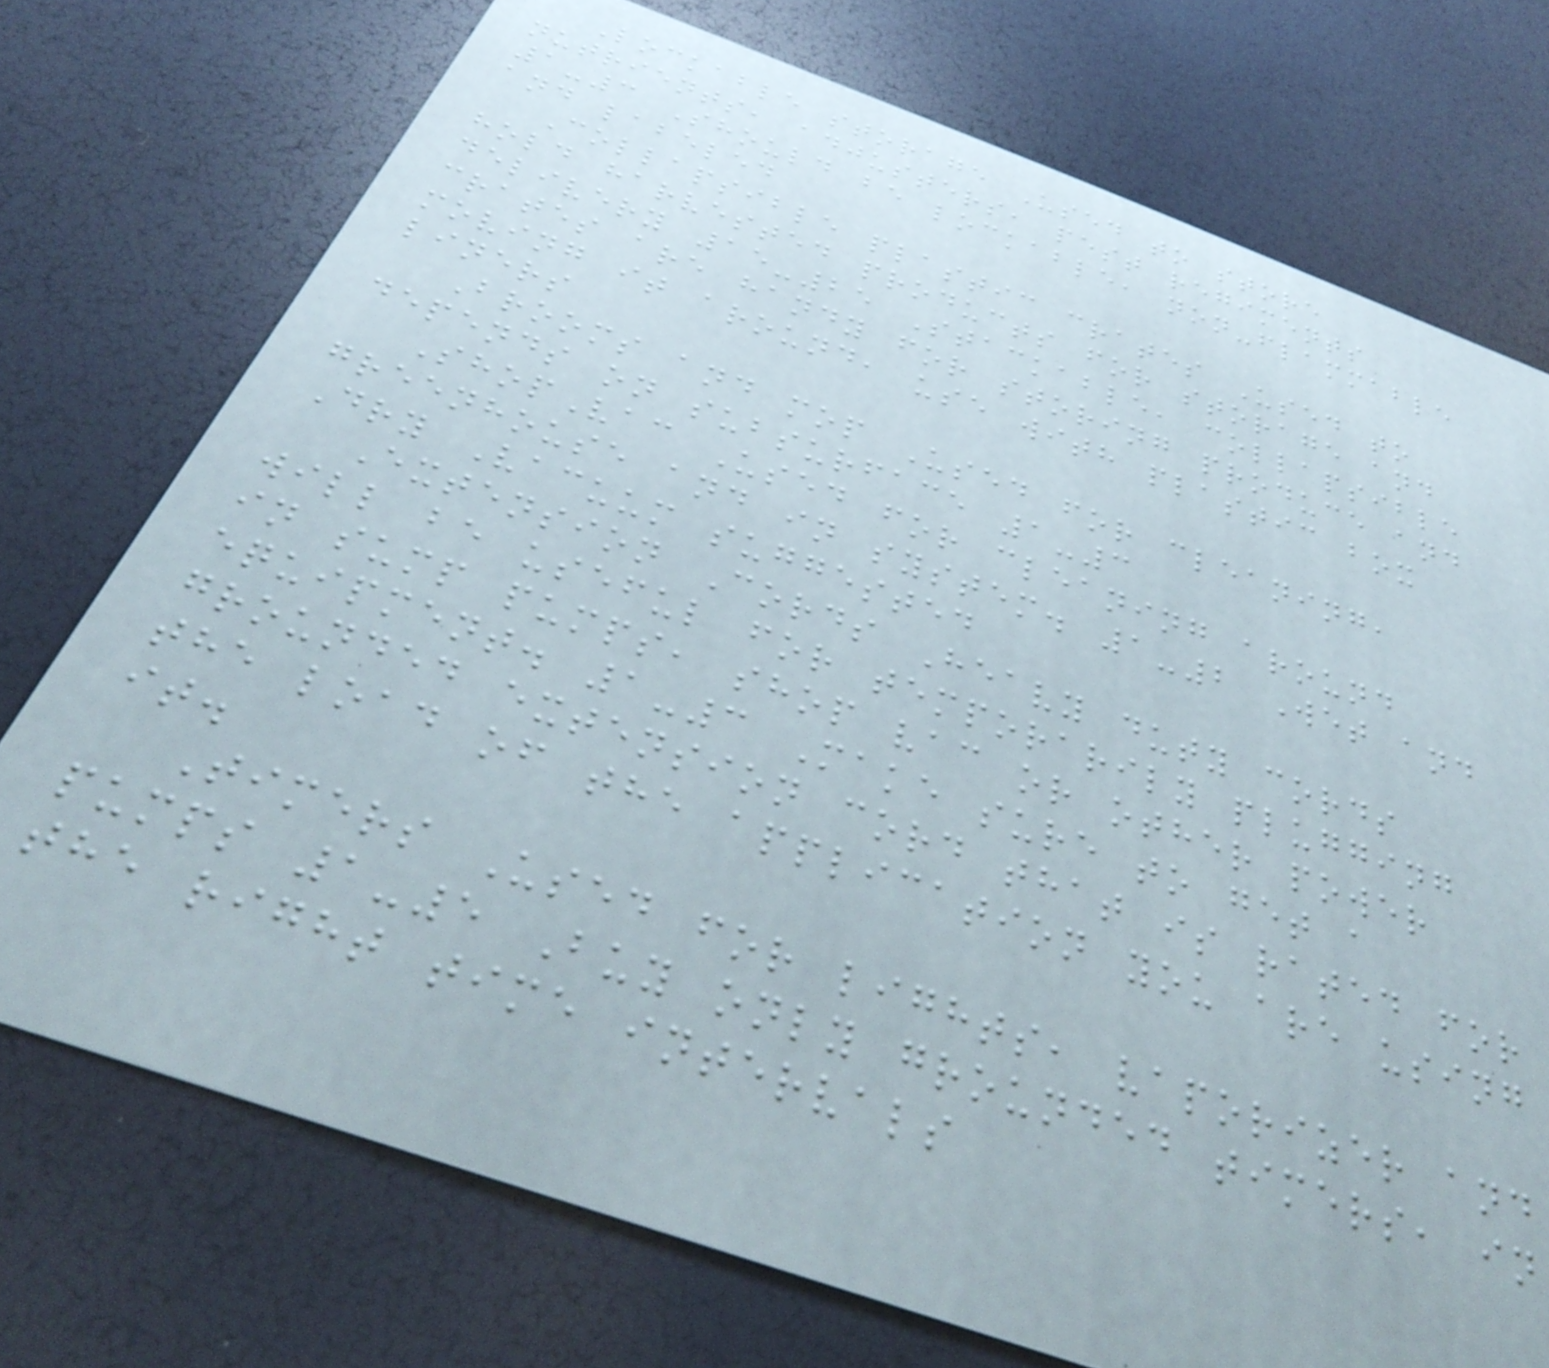Lockable storage Used to store
nutrients, adjusters, pest regiments
1-3 Should be lockable, non-flammable
and labeled
Collapsible plastic crates Used to
hold harvested products for storage and
delivery 15-25 Stackable, collapsible
crates are handy for storing produce and
moving it around, use with plastic box
liners
Brooms and mop Used for cleaning,
depends on subsurface 1-3
ShopVac Used for cleaning around
greenhouse and in system. 1-2 Wet and
Dry Vacuum suggested
Extension Cords Heavy duty cords
will be useful for temporarily plugging
in sump pumps, shop vac or other power
equipment. 1-3 Make sure to get a
grounded extension cord that is rated for
the load of the application you are using
it.
Timers Used for lights, vaporizer and
pumps 1-5 Buy only grounded timers, in
the right time intervals
